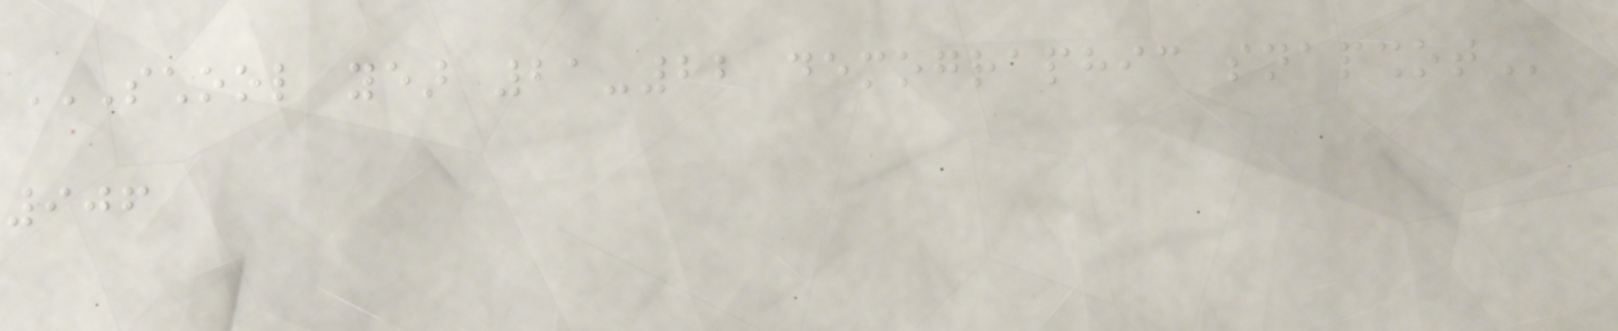SCHOOL YEAR 21-22 DEMOGRAPHIC SNAPSHOT
906
